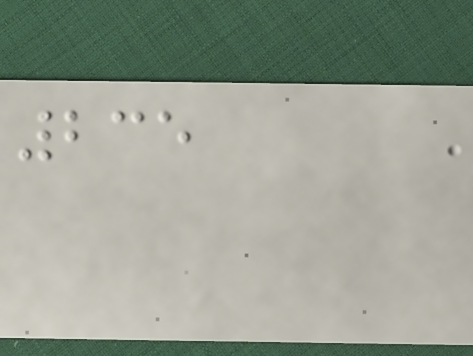235
